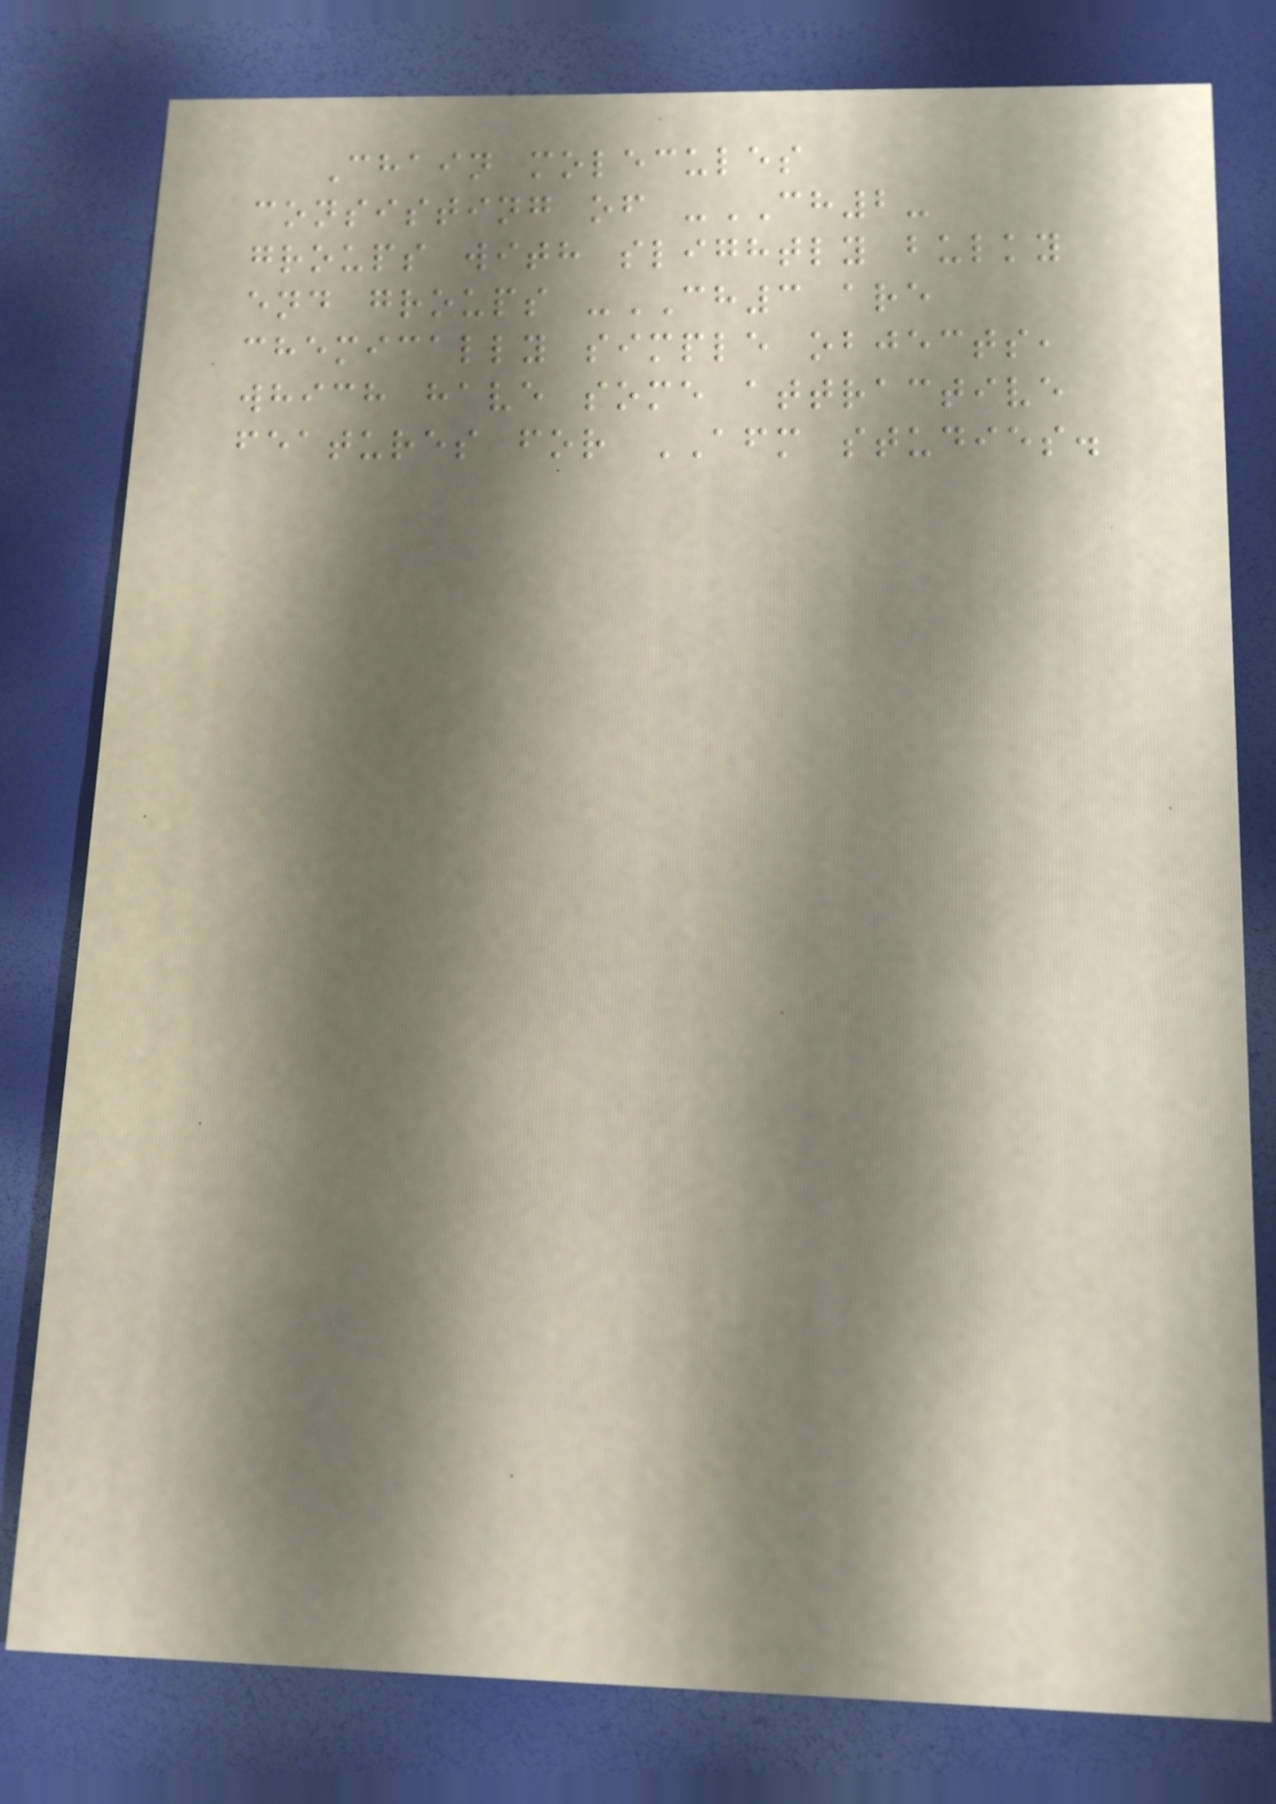Chain molecules
consisting of -CH2-
groups with slightly bulky
end groups -CH3 are
chemically simple objects,
which have some attractive
features for AFM studies.
